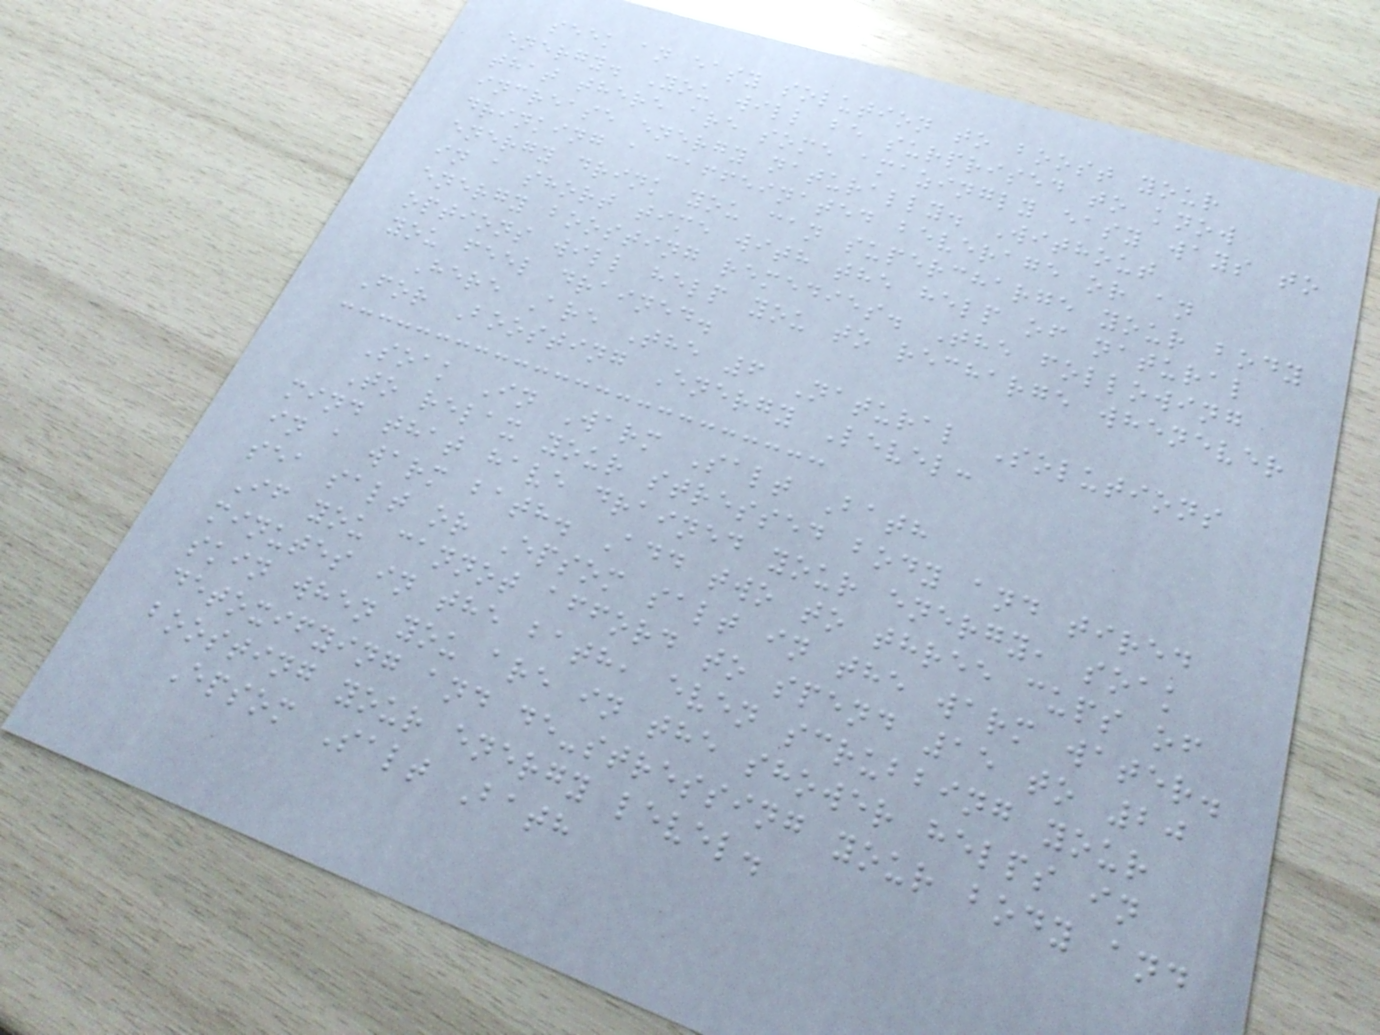seek an easy solution to boost your
energy. You will be surprised to know
that there are some amazingly easy ways to
increase energy naturally. Without
drinking a caffeinated beverage or an
energy drink you can supercharge your body
in a short time with the help of natural
energy boosting remedies. The following
options will help you to recharge whenever
you feel drained.
Here Are The 6 Natural Solutions
For Boosting Energy Level:
Soak In Warm Salt Bath
To relax your stressed body and tired
mind that have drained your energy, soak
in a warm bath. Add two to three cups of
sea salt or Epsom salt in the warm water.
If you cannot afford to spend 15 to 20
minutes in the bath, even scrubbing your
skin when you are in the shower helps in
detoxifying and de-stressing your body and
boosting your energy level.
Epsom Salt Bath
